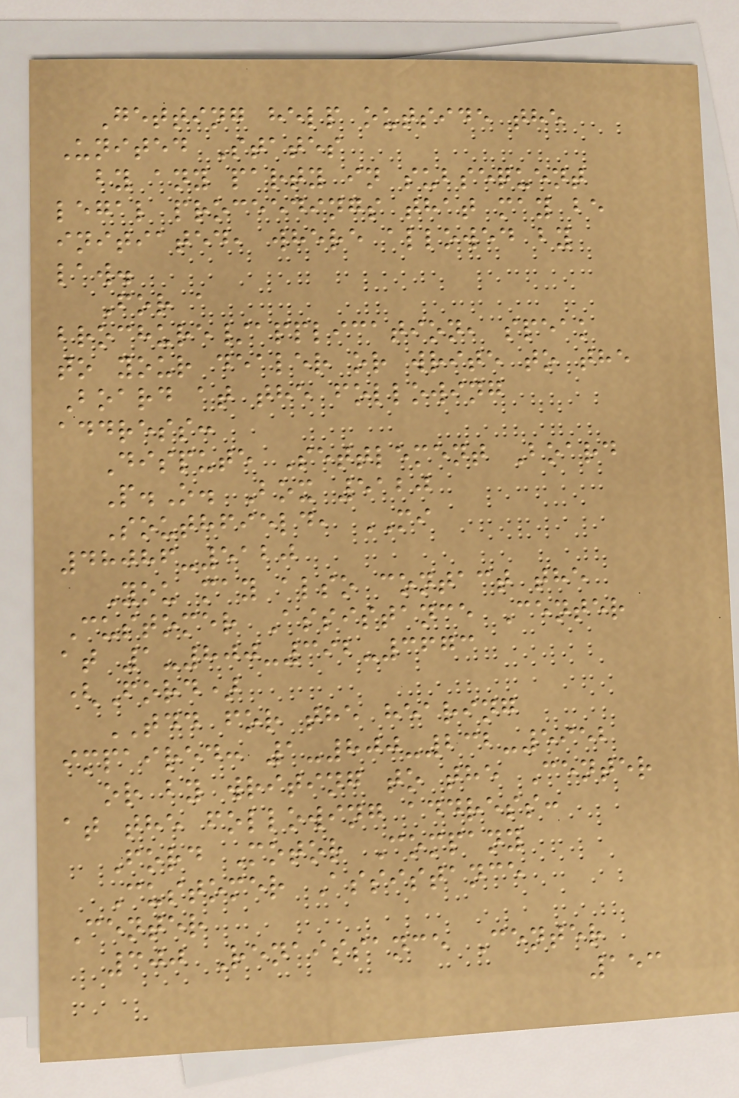Getting help outside the
United States
by any party in subsequent
legal proceedings that may be
initiated, where allowed by
law.
For a
brochure/application, speak
to your dealer or write to the
Board at the following
address:
Dispute Settlement Board
P.O. Box 5120
Southfield, MI
48086-5120
You may also contact the
Customer Assistance Center
at 1-800-392-3673
(Ford)
TDD for the hearing
impaired: 1-800-232-5952
or by writing to the Center
at the following address:
Ford Motor Company
Customer Assistance
Center
300 Renaissance Center
153
